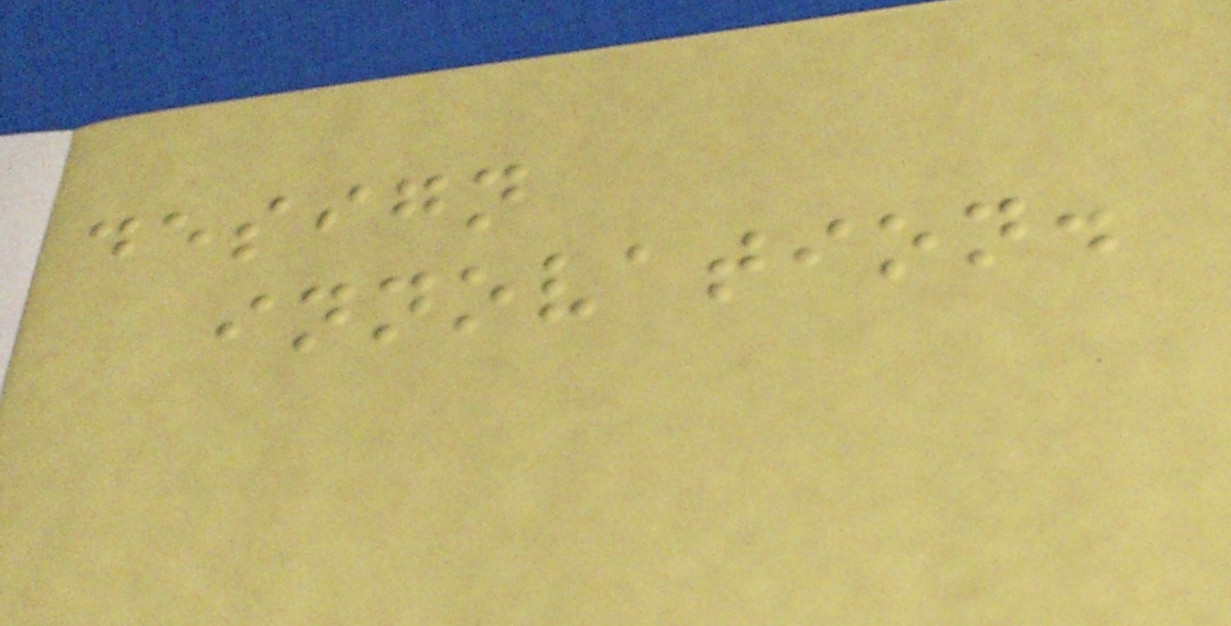design
innovation.
